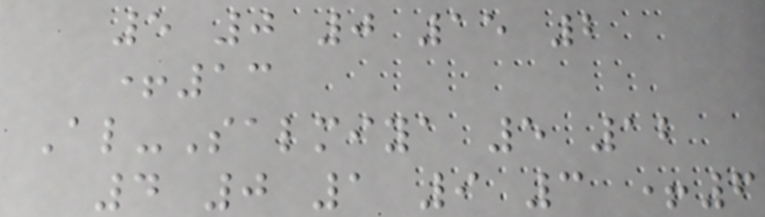5 0 0 15 2
+13
Al-Salmiya 5 12
4 0 1 9 3 +6
